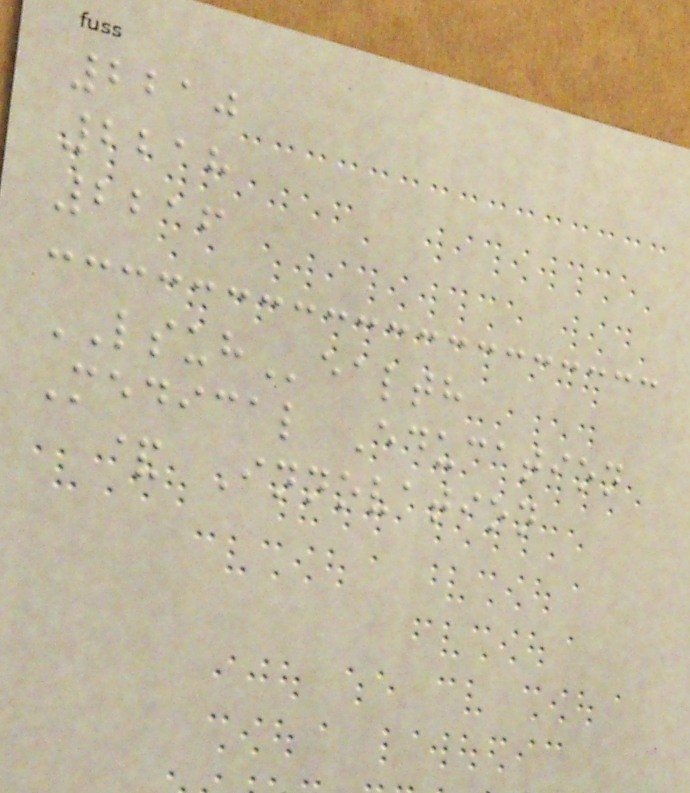2210
2218
2216
LSUHealth
Medical Education
& Innovation
